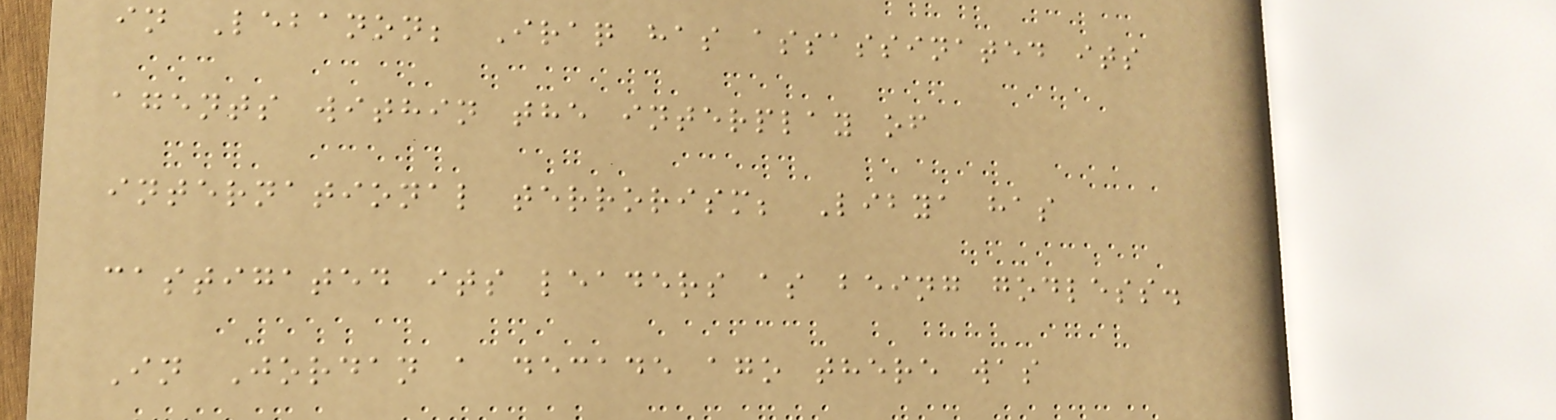in Lebanon; Iraq has assassinated its
agents within the interplay of
international terrorism; Libya has
castigated its leaders as being godless.
In Jordan a decade ago there was
